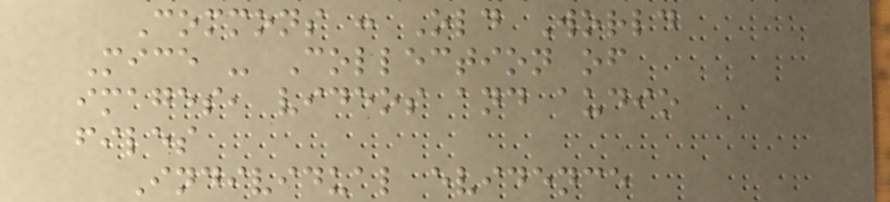Commons : Old World
Mice - Collection of
images, videos and audio
files
Individual evidence
